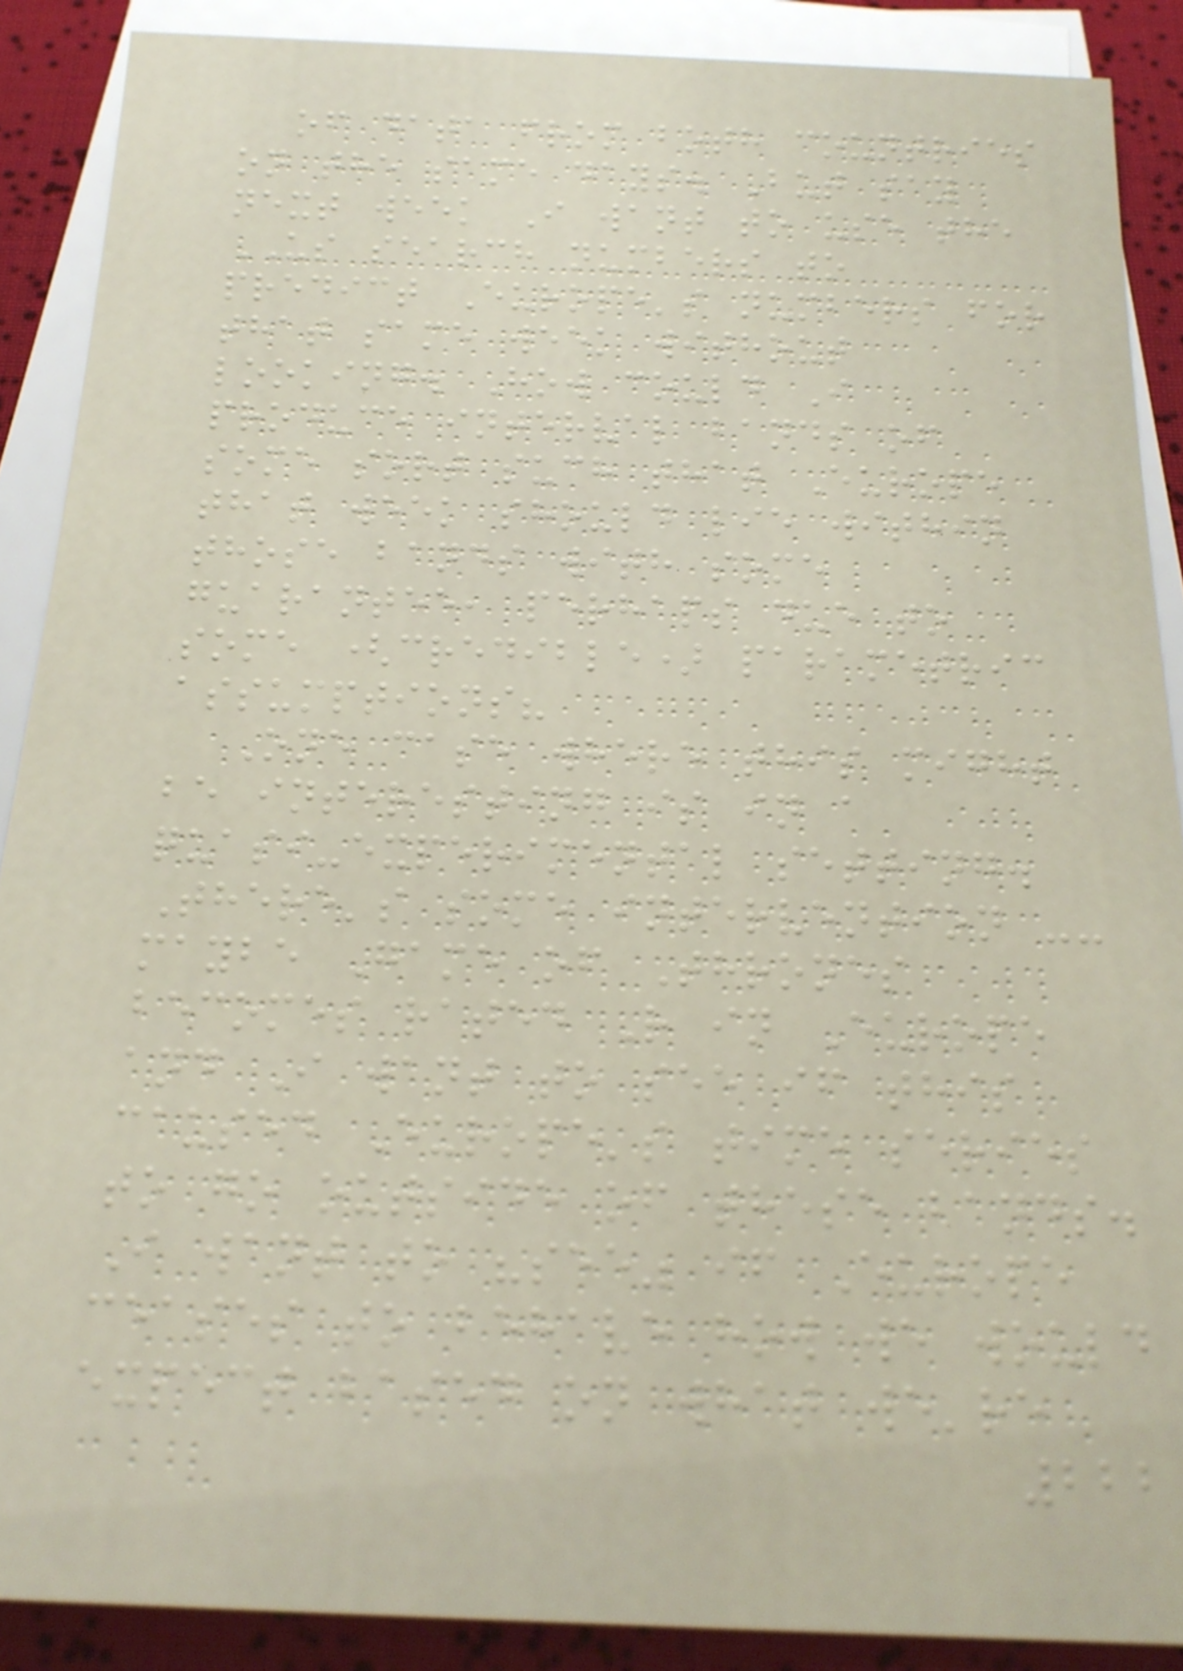of data from both countries
on the same days. But say
next week I want to use the
US search numbers to
predict Europe's numbers for
that same week without
looking. How could I
produce interval bands of
some sort such that Europe
that week should lie within
those bands with some
guarantee, perhaps due to
some (credible) parametric
assumptions?
One case where this might
be interesting is in a
quasi-experimental setting.
There's some intervention --
maybe Game of Thrones
becomes rated R in Europe
and I want to see if this
caused Europe's time series
to go outside of these bands.
I want to "see" if Europe
ceases to behave how we would
expect based on what we're
222
